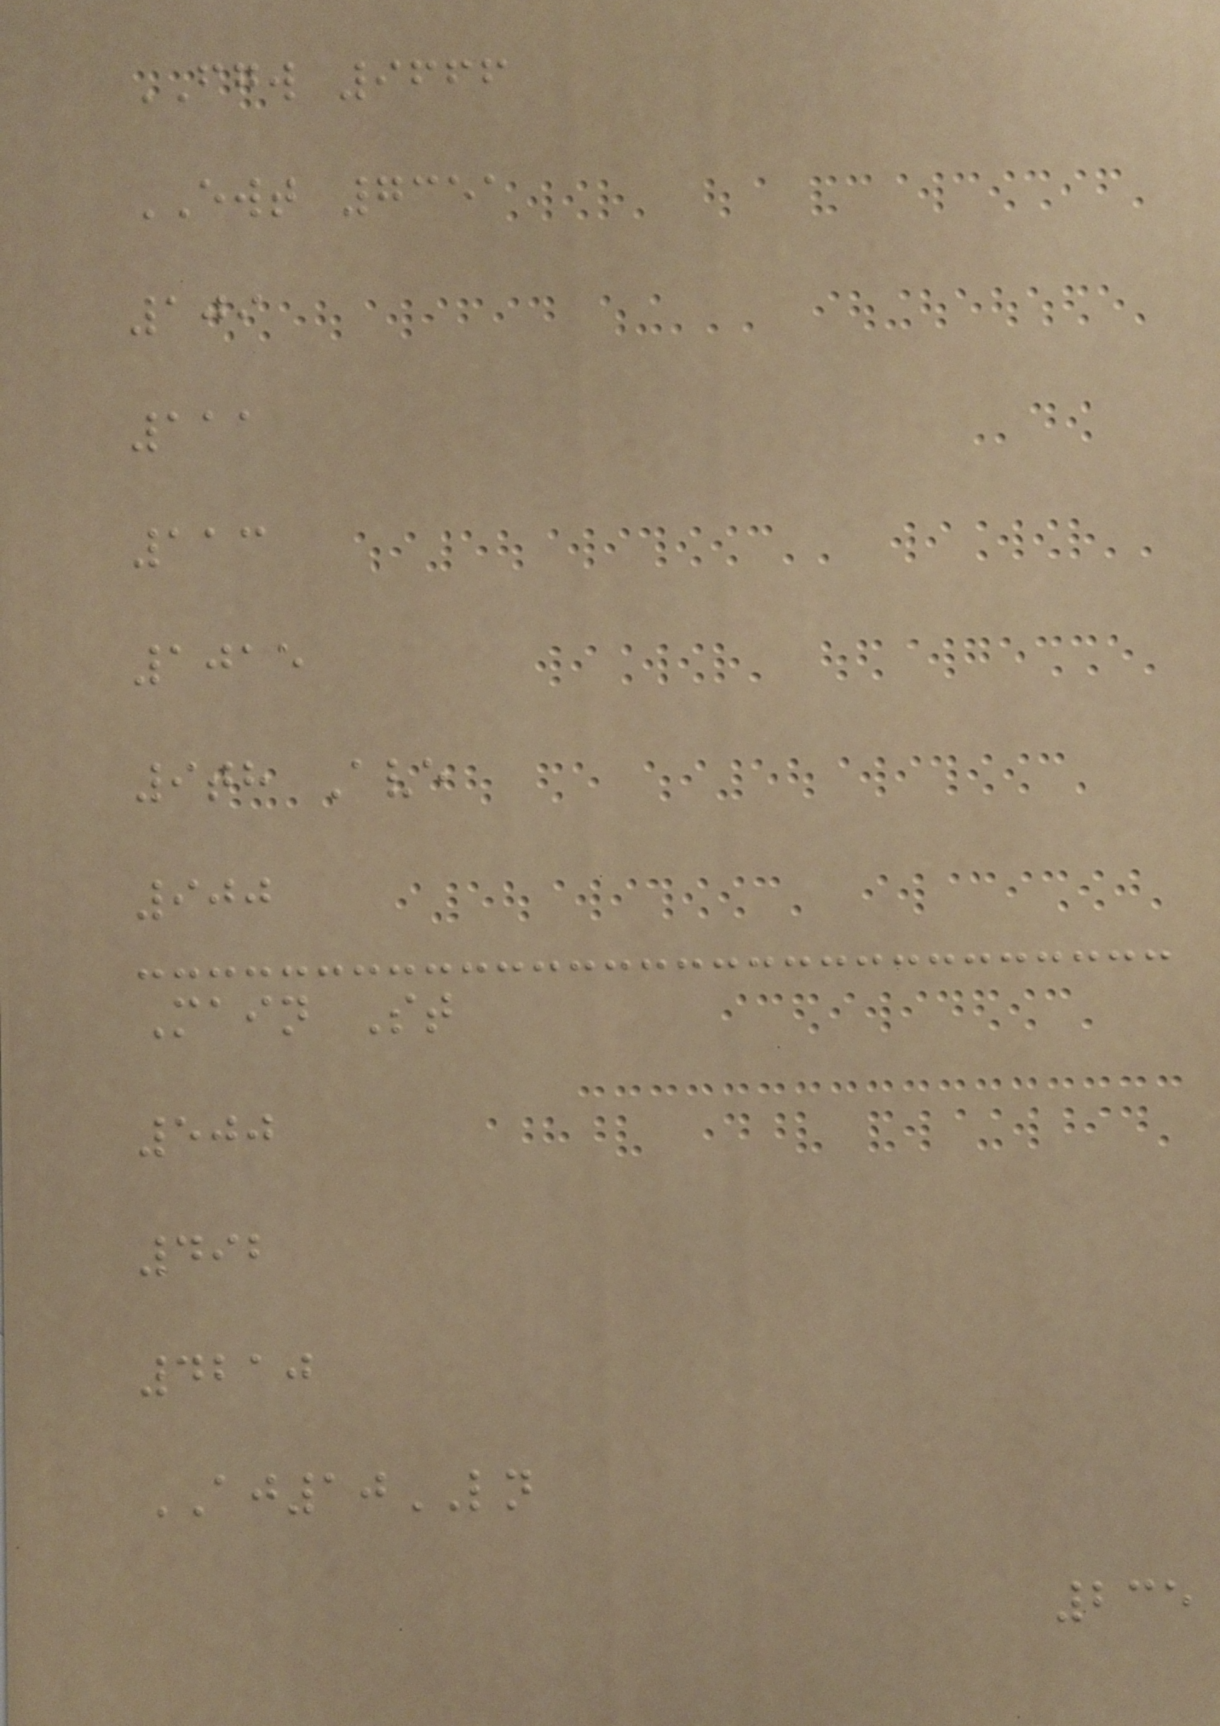FGW 9666
EWT 7351
109
111
113
1015
9th Ave
900
Main St
500
492
4210
AJ10LN
235
